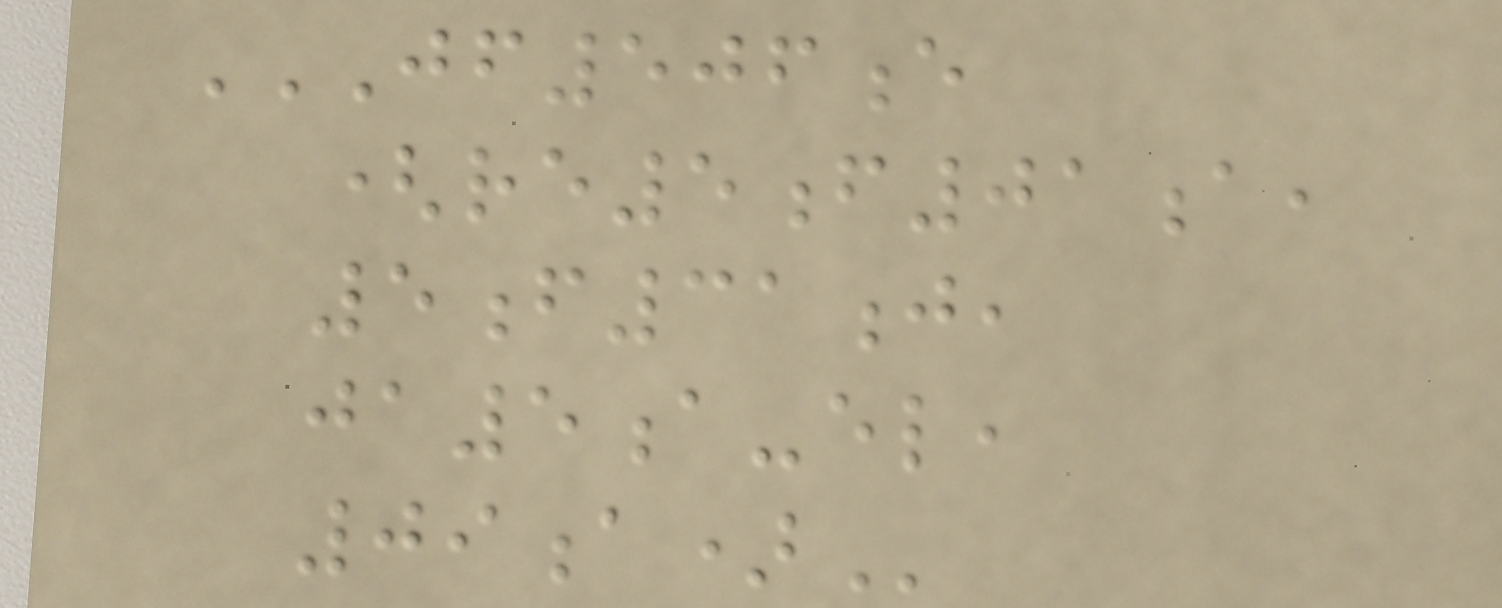JF506E
(RE5F01A,
5F31J,
JA5A-EL,
09A)
